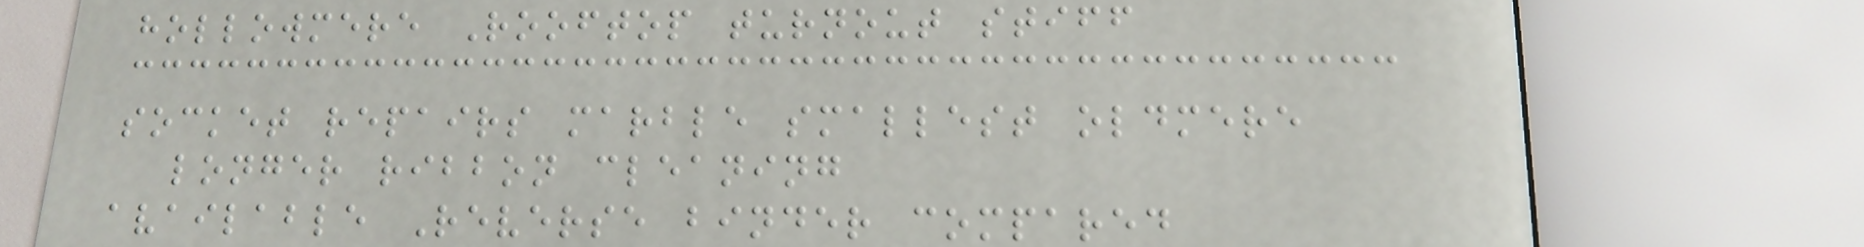hollowmere Rooftop turnout stiff
socket repairs marble smallest oldmere
longer ribbon cleaning
available Reverse binder compared
